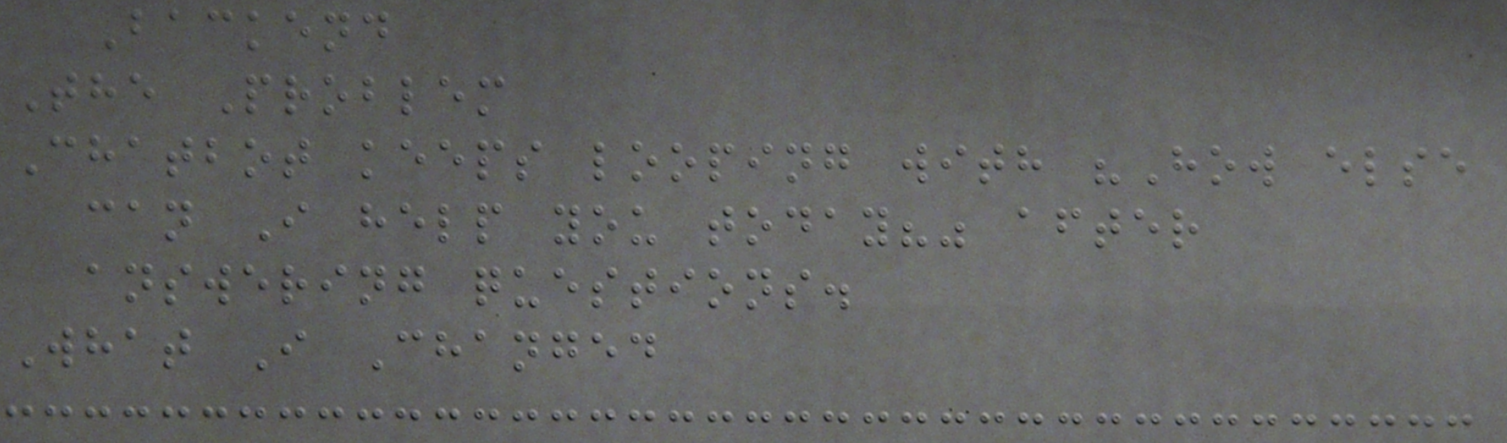Backend
The Problem
Chatbot keeps looping with "How else
can I help you today?" after
answering questions.
What I Changed
